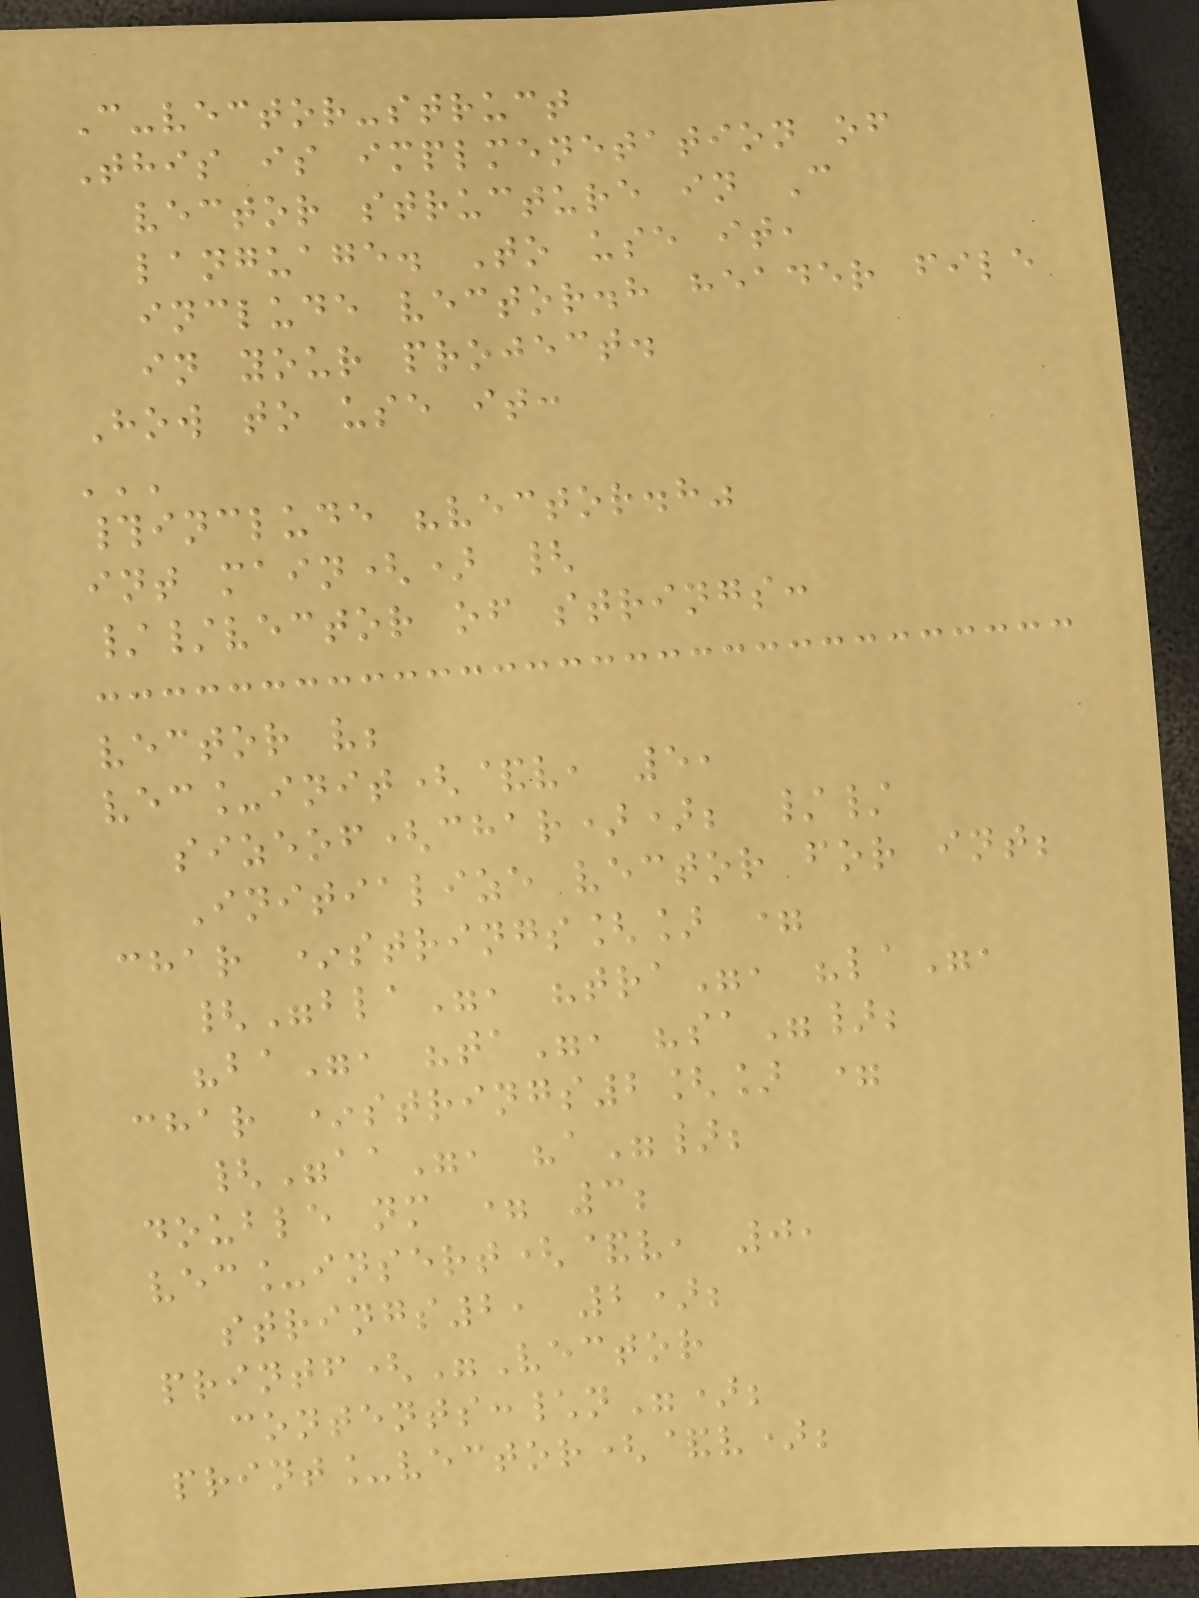C-vector-struct
This is implmenetation of
vector structure in C
language. To use it,
include vector.h header file
in your project.
How to use it:
'''
#include "vector.h"
int main() {
//vector of strings:
vector v;
vec_init(&v, 5,
sizeof(char)); //
Initialize vector for int;
char *strings[] =
{"bla", "tra", "la",
"ba", "ta", "sa"};
char *strings2[] =
{"aa", "a"};
double nm = 3;
vec_insert(&v, 0,
strings2, 2);
printf("Vector
contents:\n");
print_vector(&v);
